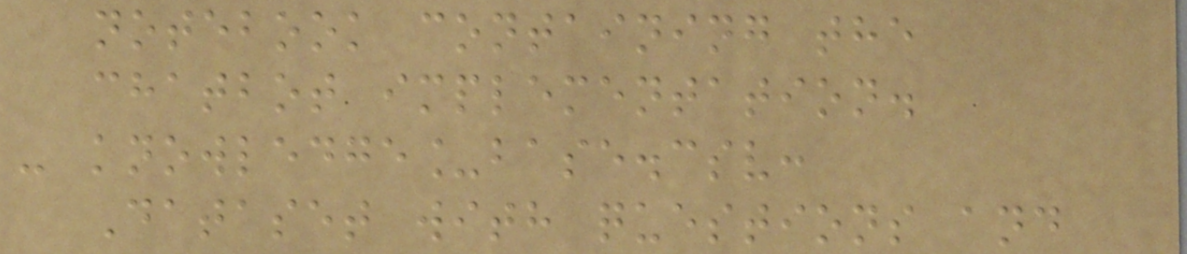notebook containing the
chatbot implementation.
- knowledge_base.csv:
Dataset with questions and
